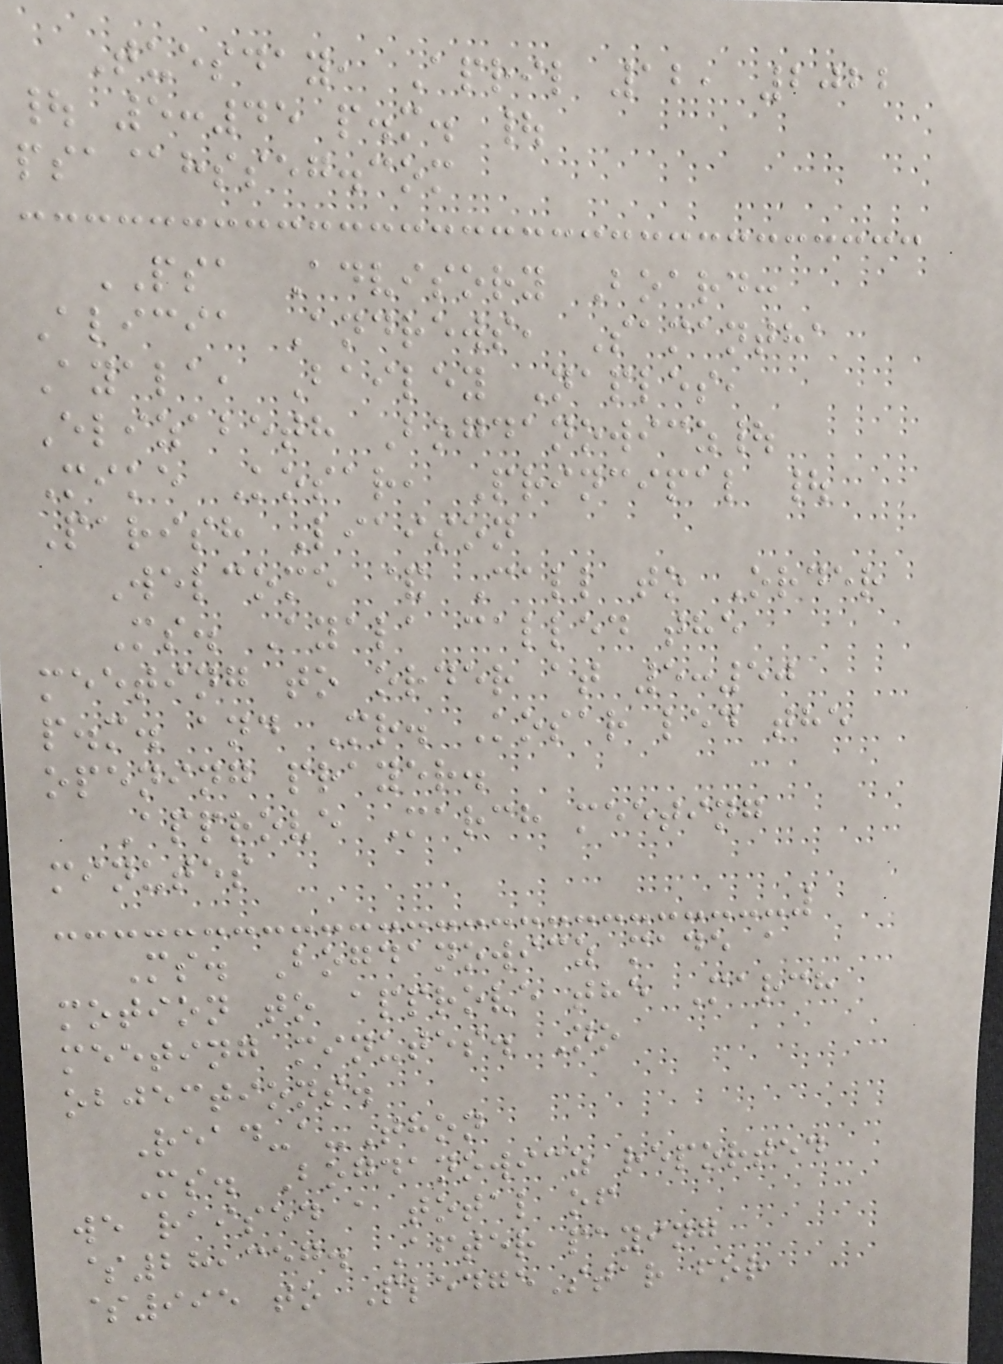Tuesday, April 12, 2022
| 5:45 p.m. |
psa@hsseg.com
PSA Advisory Board:
Alicia Andrews, Samantha
Ayala, Bailey Naples,
Elizabeth Bogdanowicz|
Mike Kosar, Principal |
Parish Liaison
Welcome & Call to Order
Ms. Ayala called the
meeting to order at 5:50
p.m. and Mr. Kosar led the
opening prayer.
Approve March meeting
minutes
Ms. Bogdanowicz made a
motion to approve the March
meeting minutes. No
objections.
Read-a-Thon
Ms. Bogdanowicz reported
we raised a total of
$28,357. After paying
$995 to PledgeStar for
